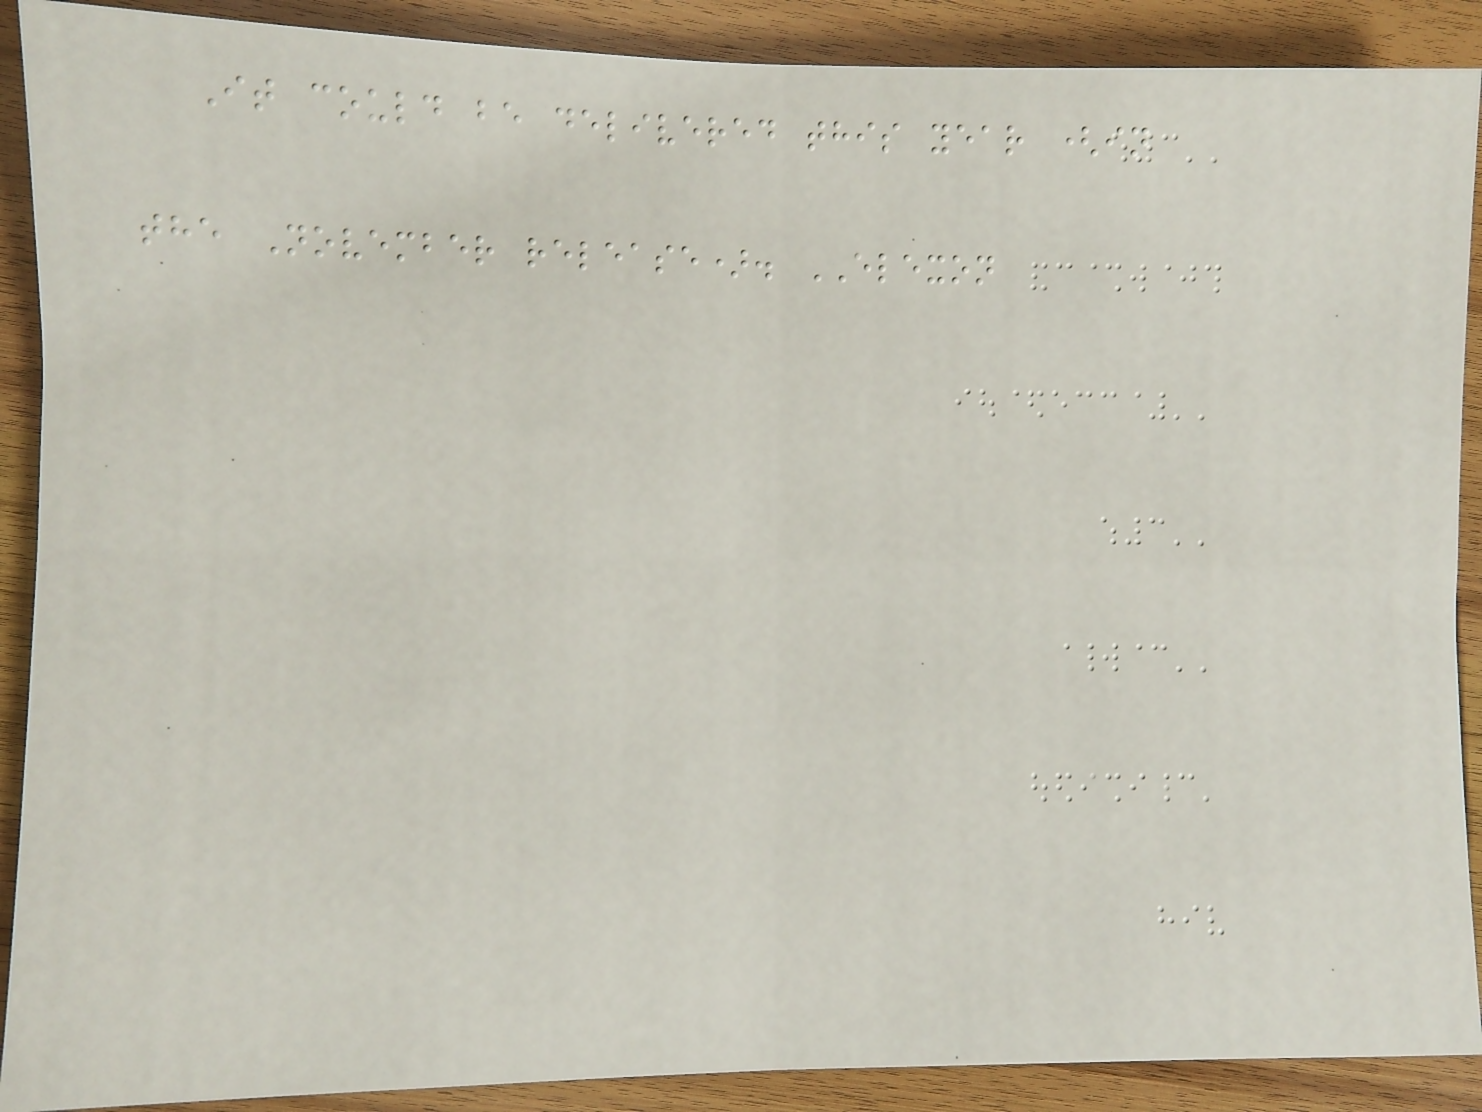It could be delivered this year (in
the November release). ELEXON
